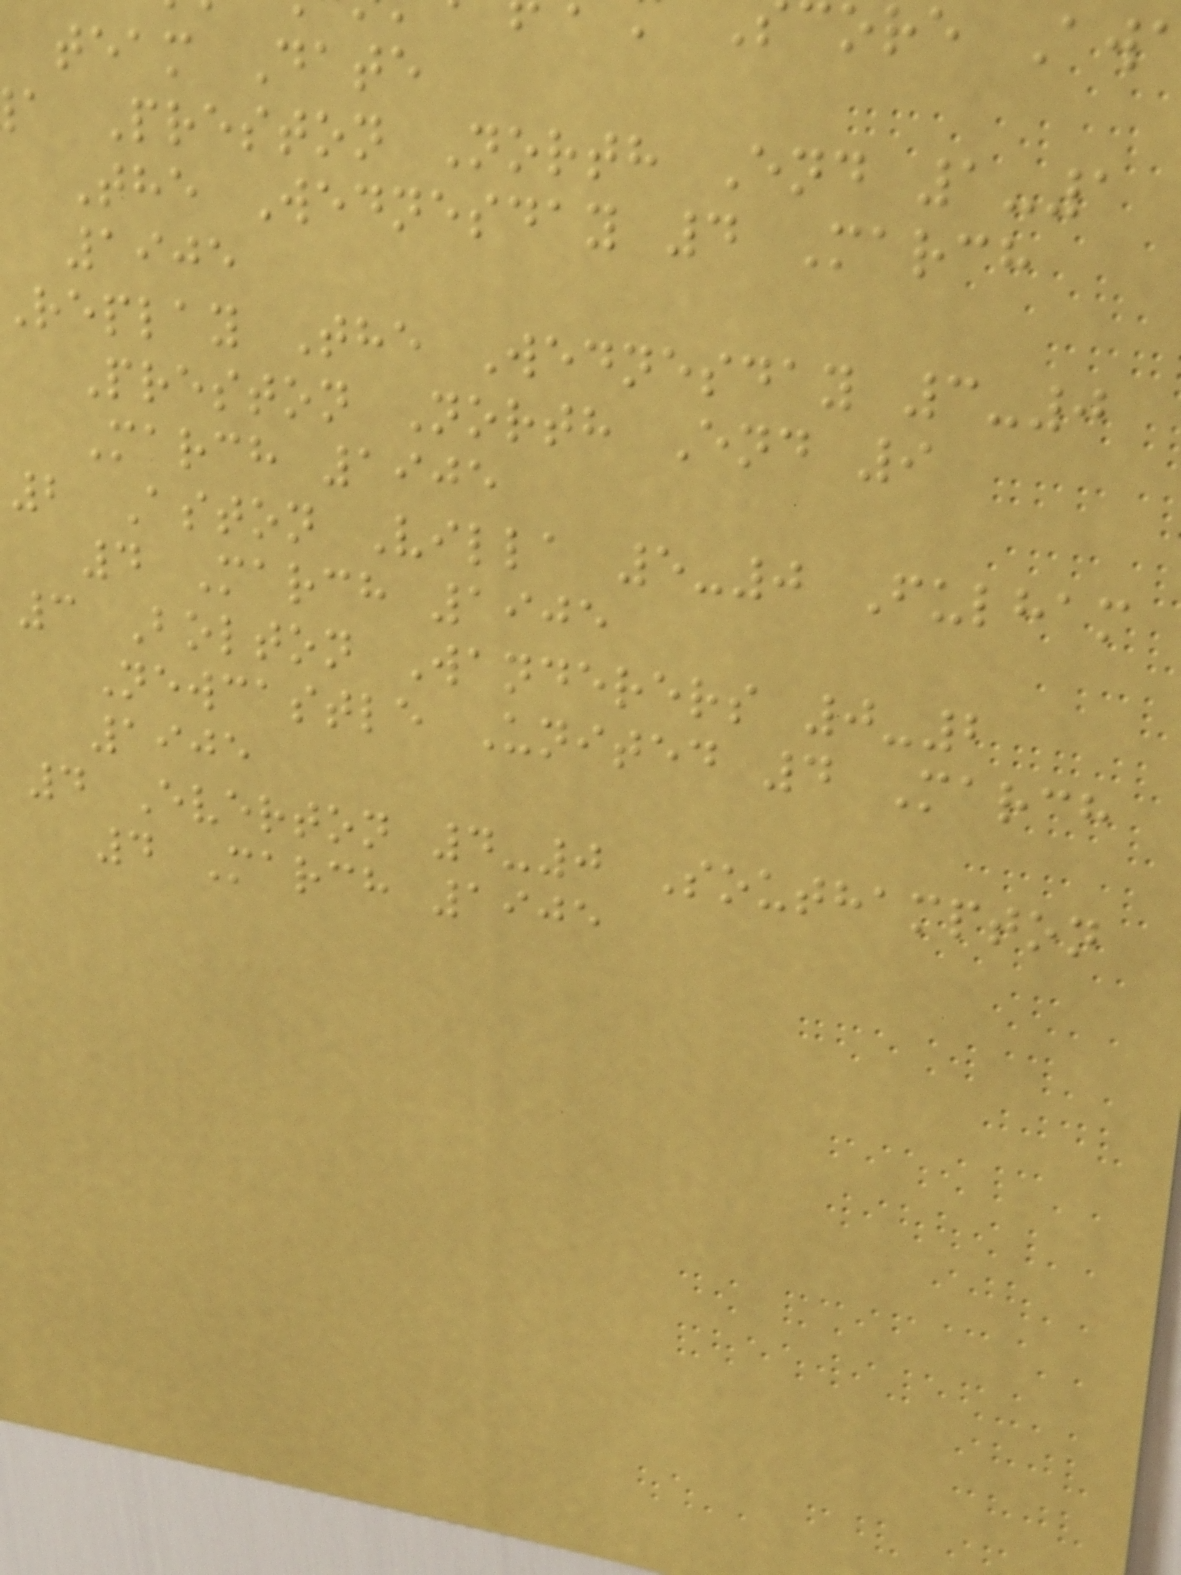team Date
a Preston North End 1-1
The Wednesday 4 March
1905
replay The Wednesday 3-0
Preston North End 9
March 1905
2 Aston Villa 5-0 Fulham
4 March 1905
3 Bolton Wanderers 0-2
Newcastle United 4 March
1905
4 Everton 4-0 Southampton
4 March 1905
